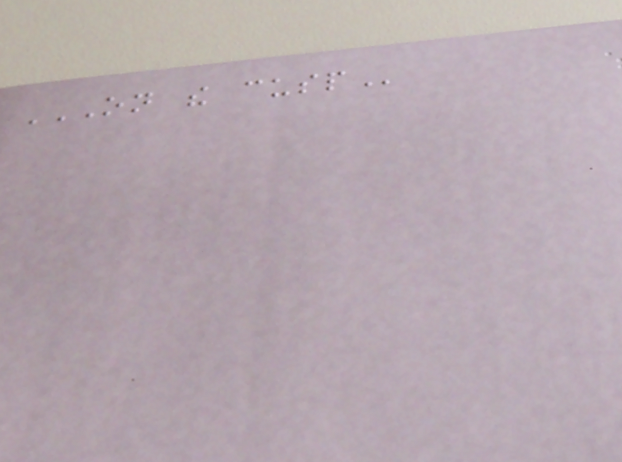ON THE CUSP
